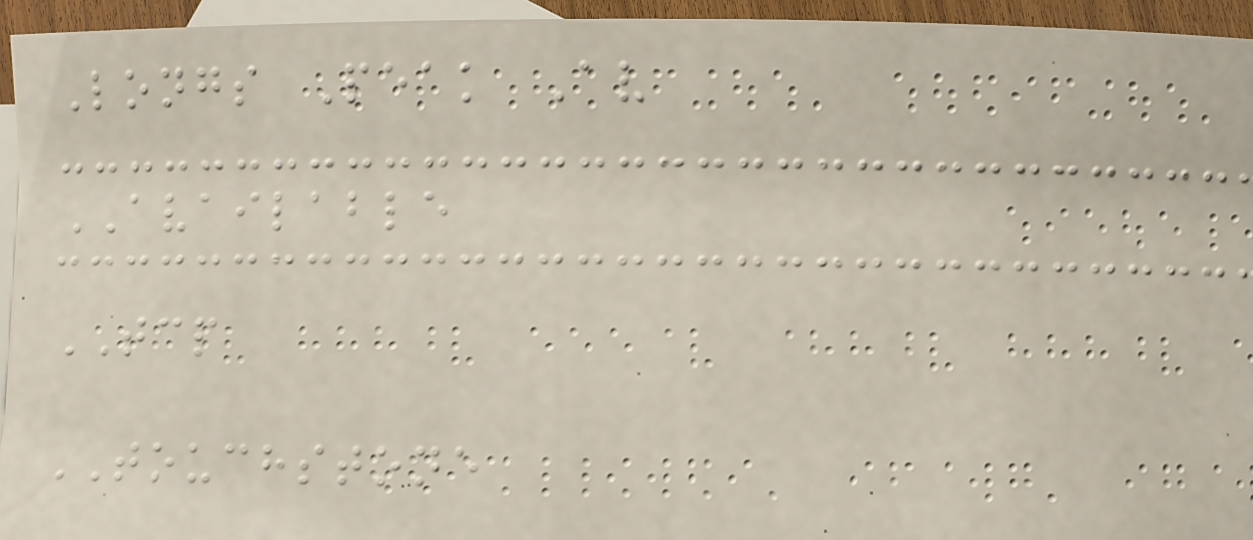Longs Peak Av
AVAILABLE
TCP
TOUCHSTONE
